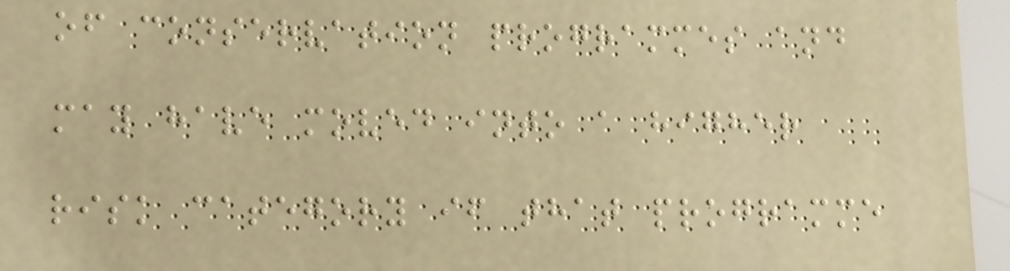of conservation programmes and
may have moved into a higher
risk category if that programme
